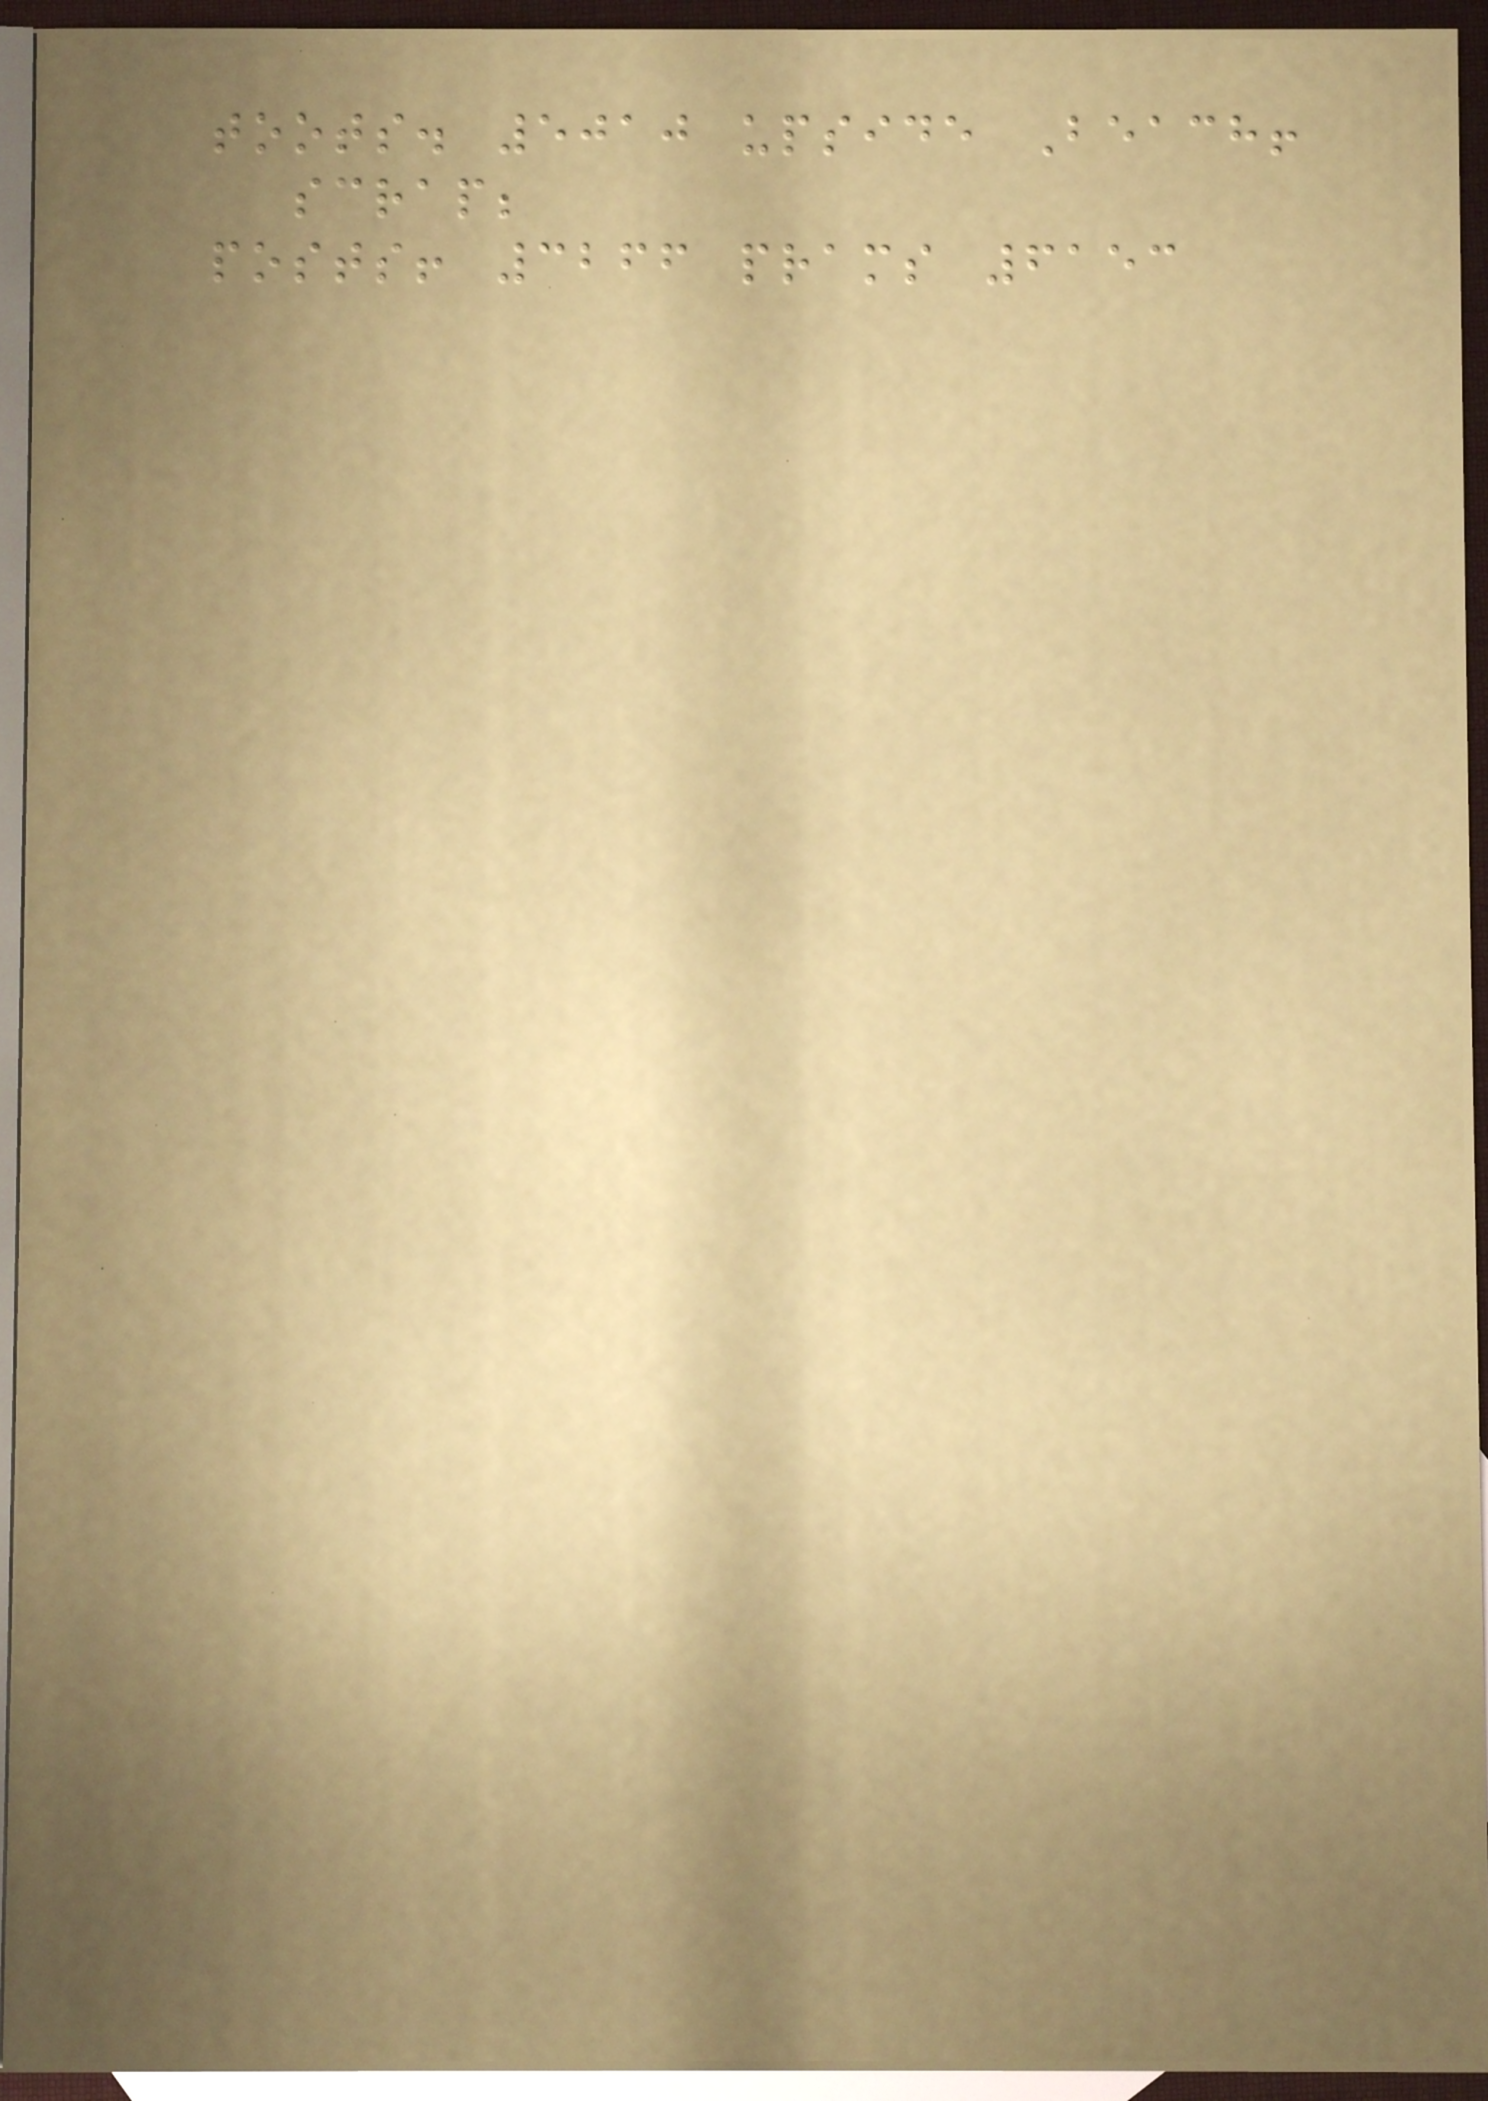toots. 5010 upside Beach!
scrap;
posts! 3266 prams 6153
